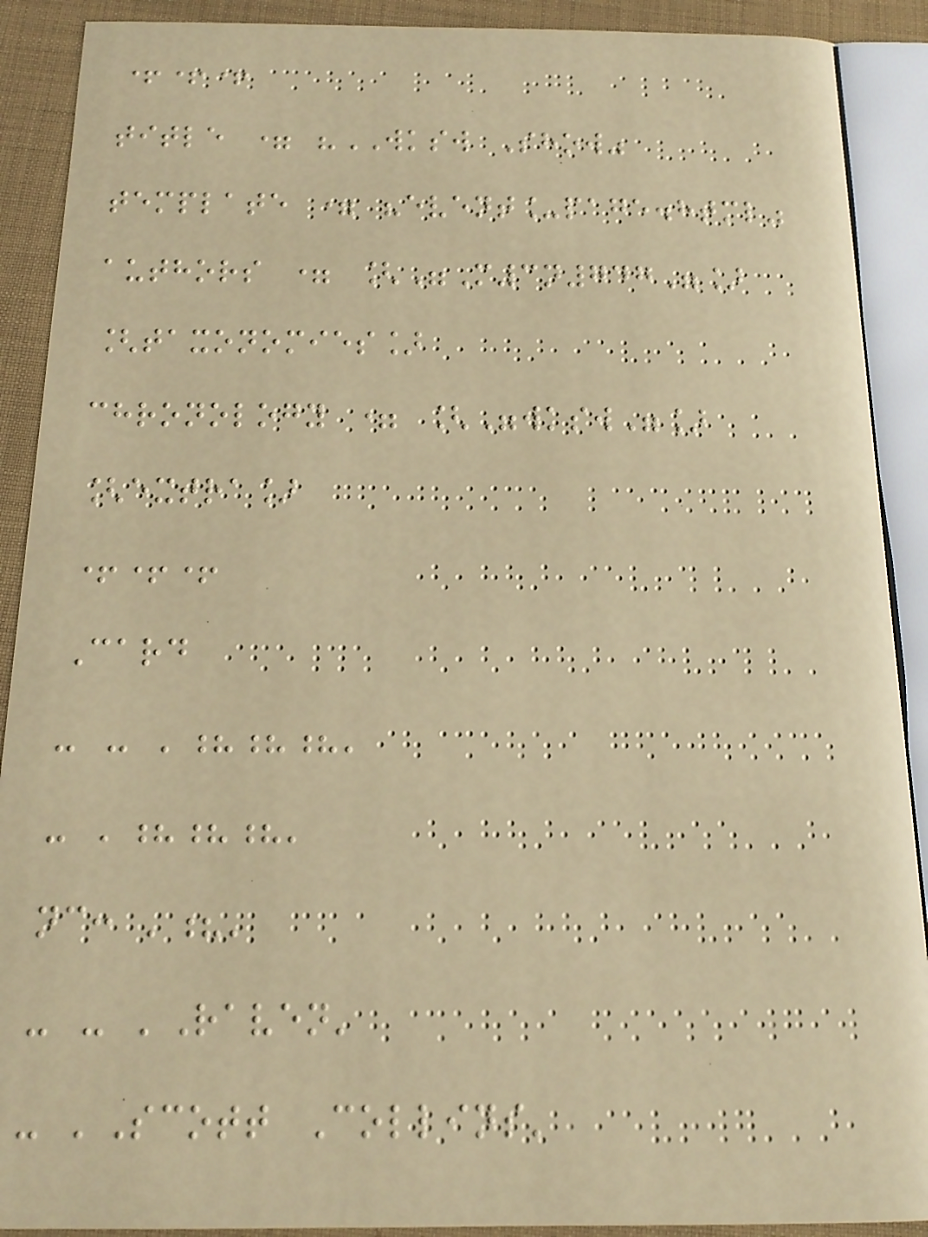+++
title = "WKSW Show"
template = "event_page.html"
authors = ["M3n747"]
[taxonomies]
chronology = ["wksw"]
[extra]
+++
Card
- - '???'
- '???'
nc: '?'
- - 'Raven'
- 'Scott Collins'
